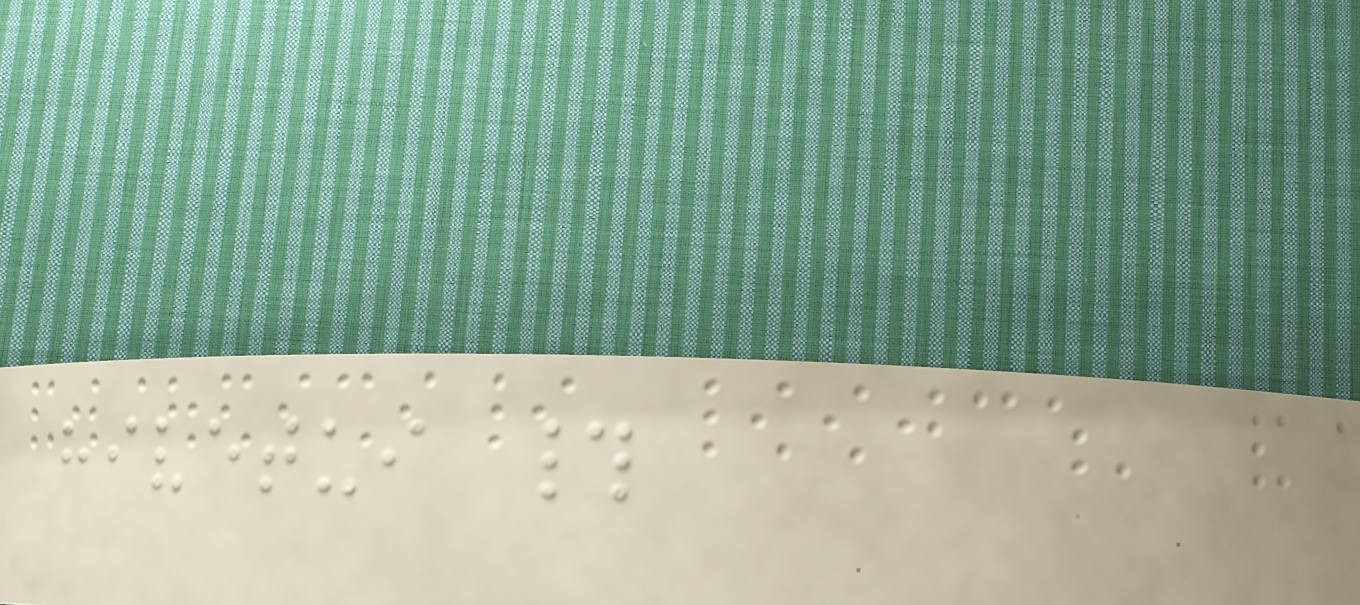hivetui #
